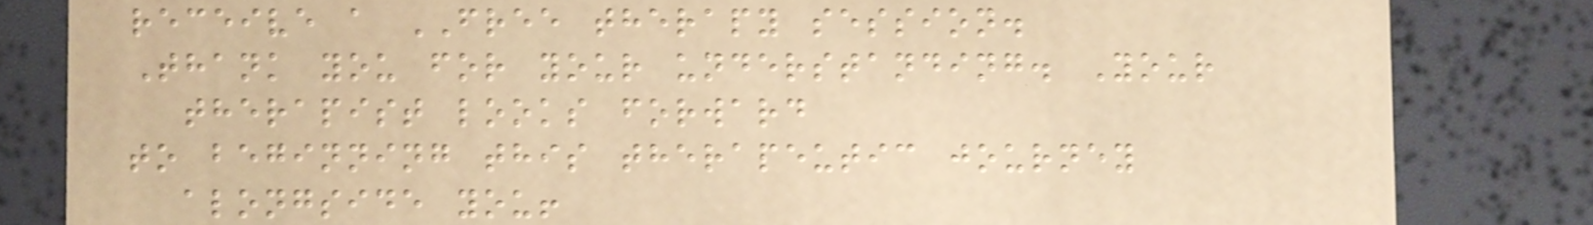receive a FREE therapy session.
Thank you for your understanding. Your
therapist looks forward
to beginning this therapeutic journey
alongside you!
